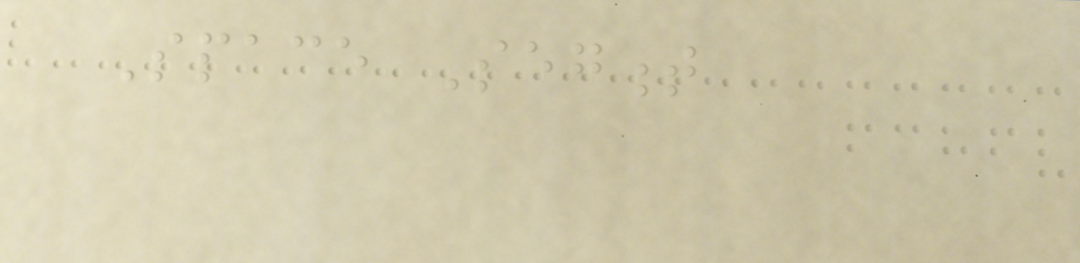Space Segment
